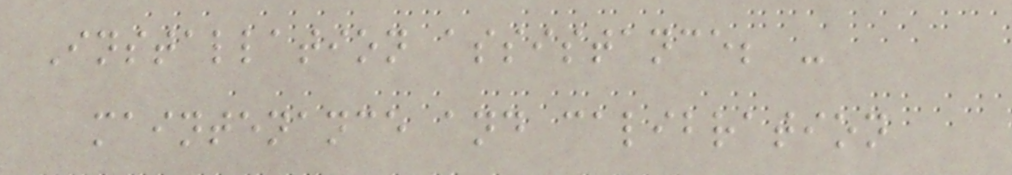Installation assistance; -
maintenance and calibration
